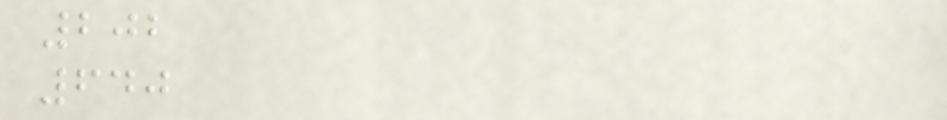202
640
